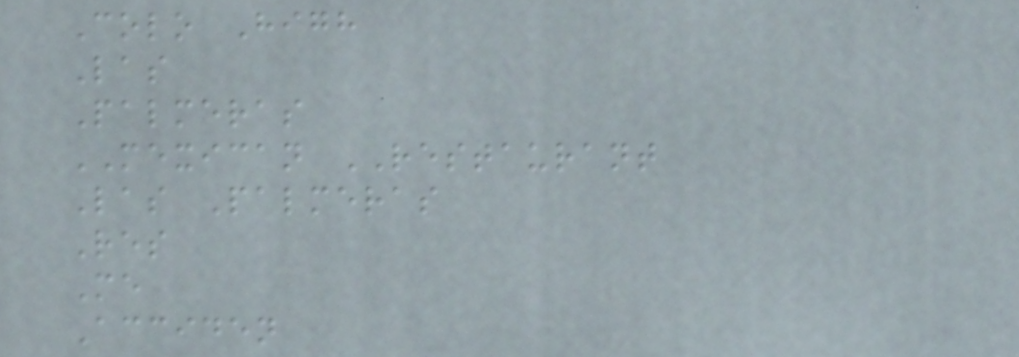Colo High
Las
Palmeras
MEXICAN RESTAURANT
Las Palmeras
Res
Me
Acciden
